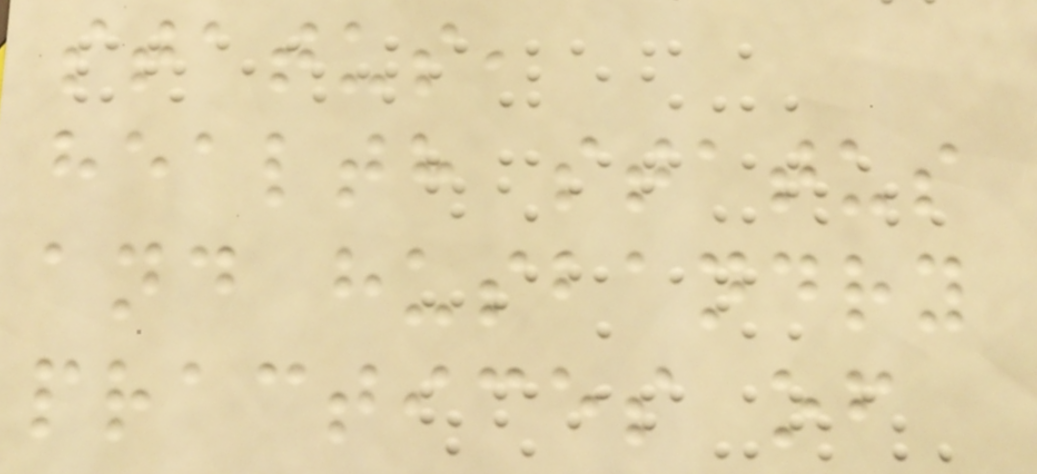status,
health status
and husbandry
practices of
